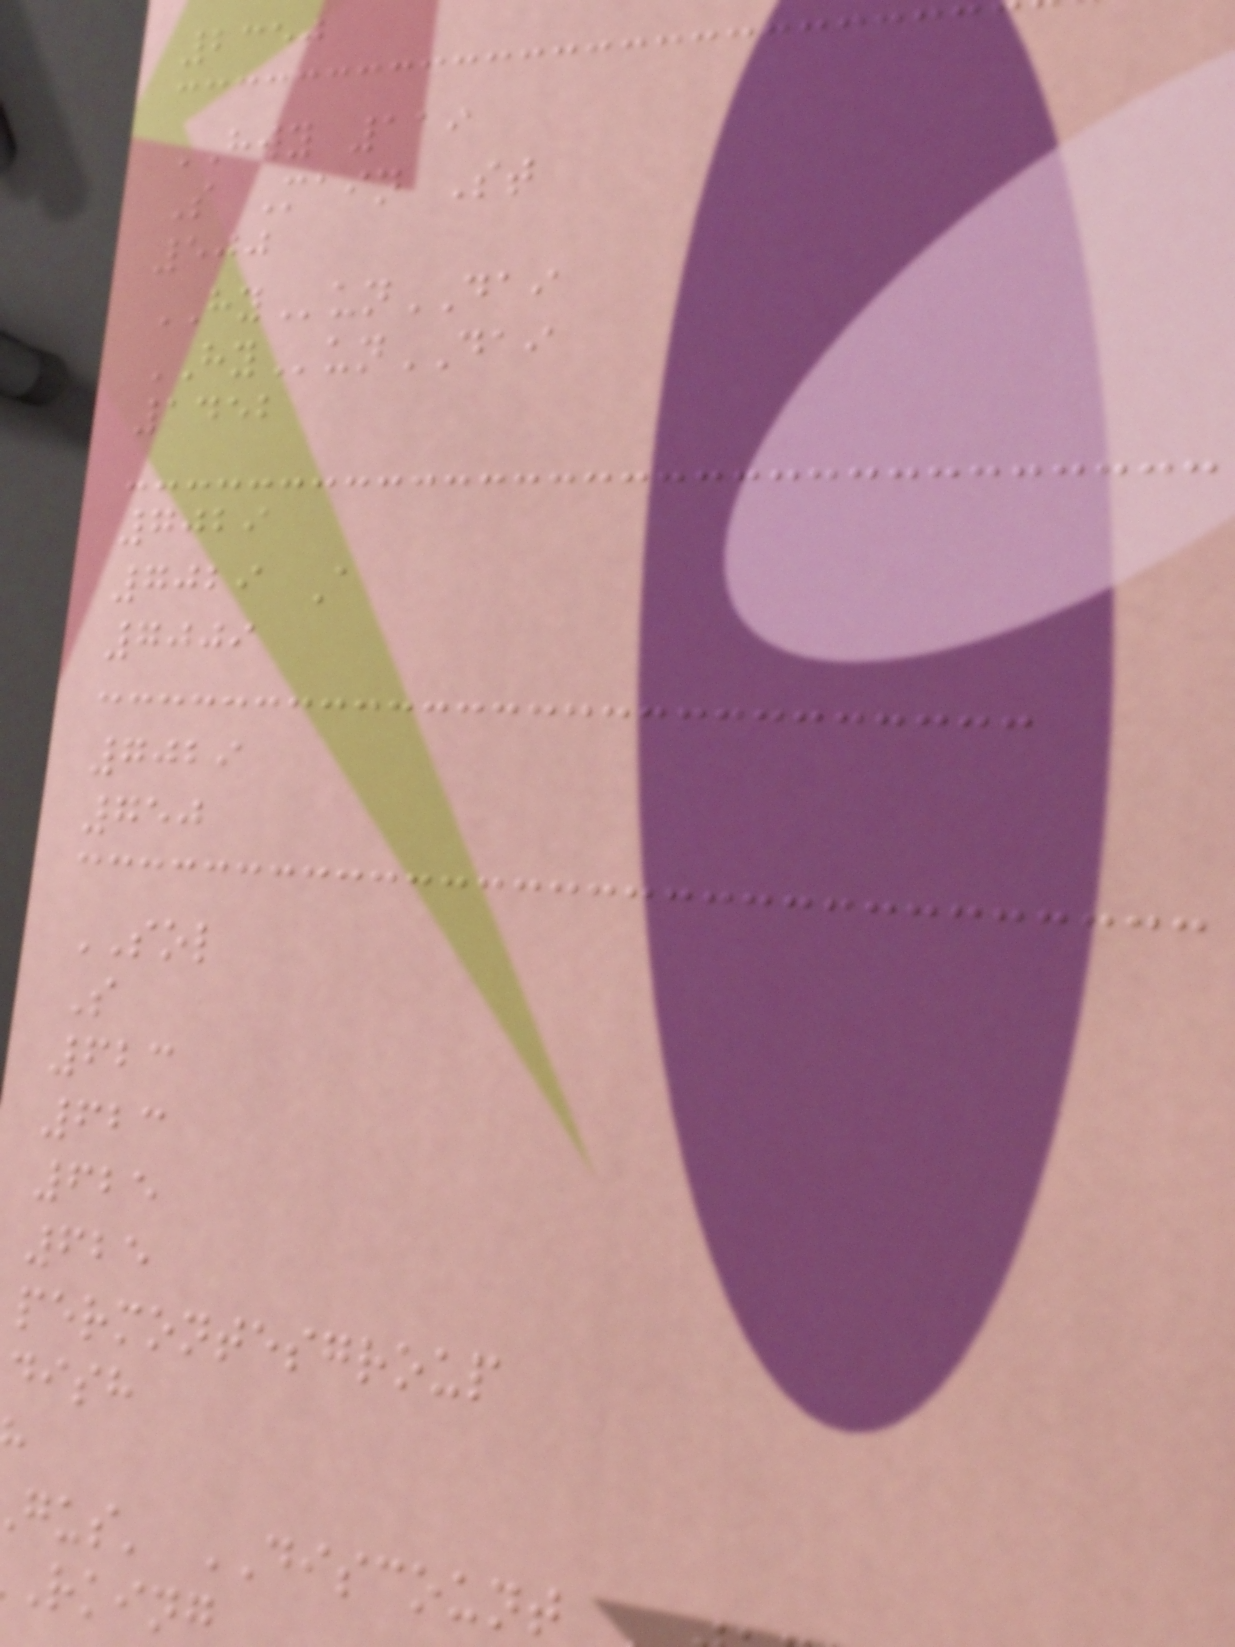2350
HWY 119
S Main St
500
HYunDAI
HYunDAI
1452
7029
7029 A
7009
7029
750
SOL
S
623
623
625
625
permontesgroup
dish
gus' DISCOUNT
rking
